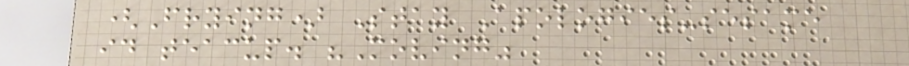(Frying) Stay Apologies-sesame
id teacup. "Moving"
